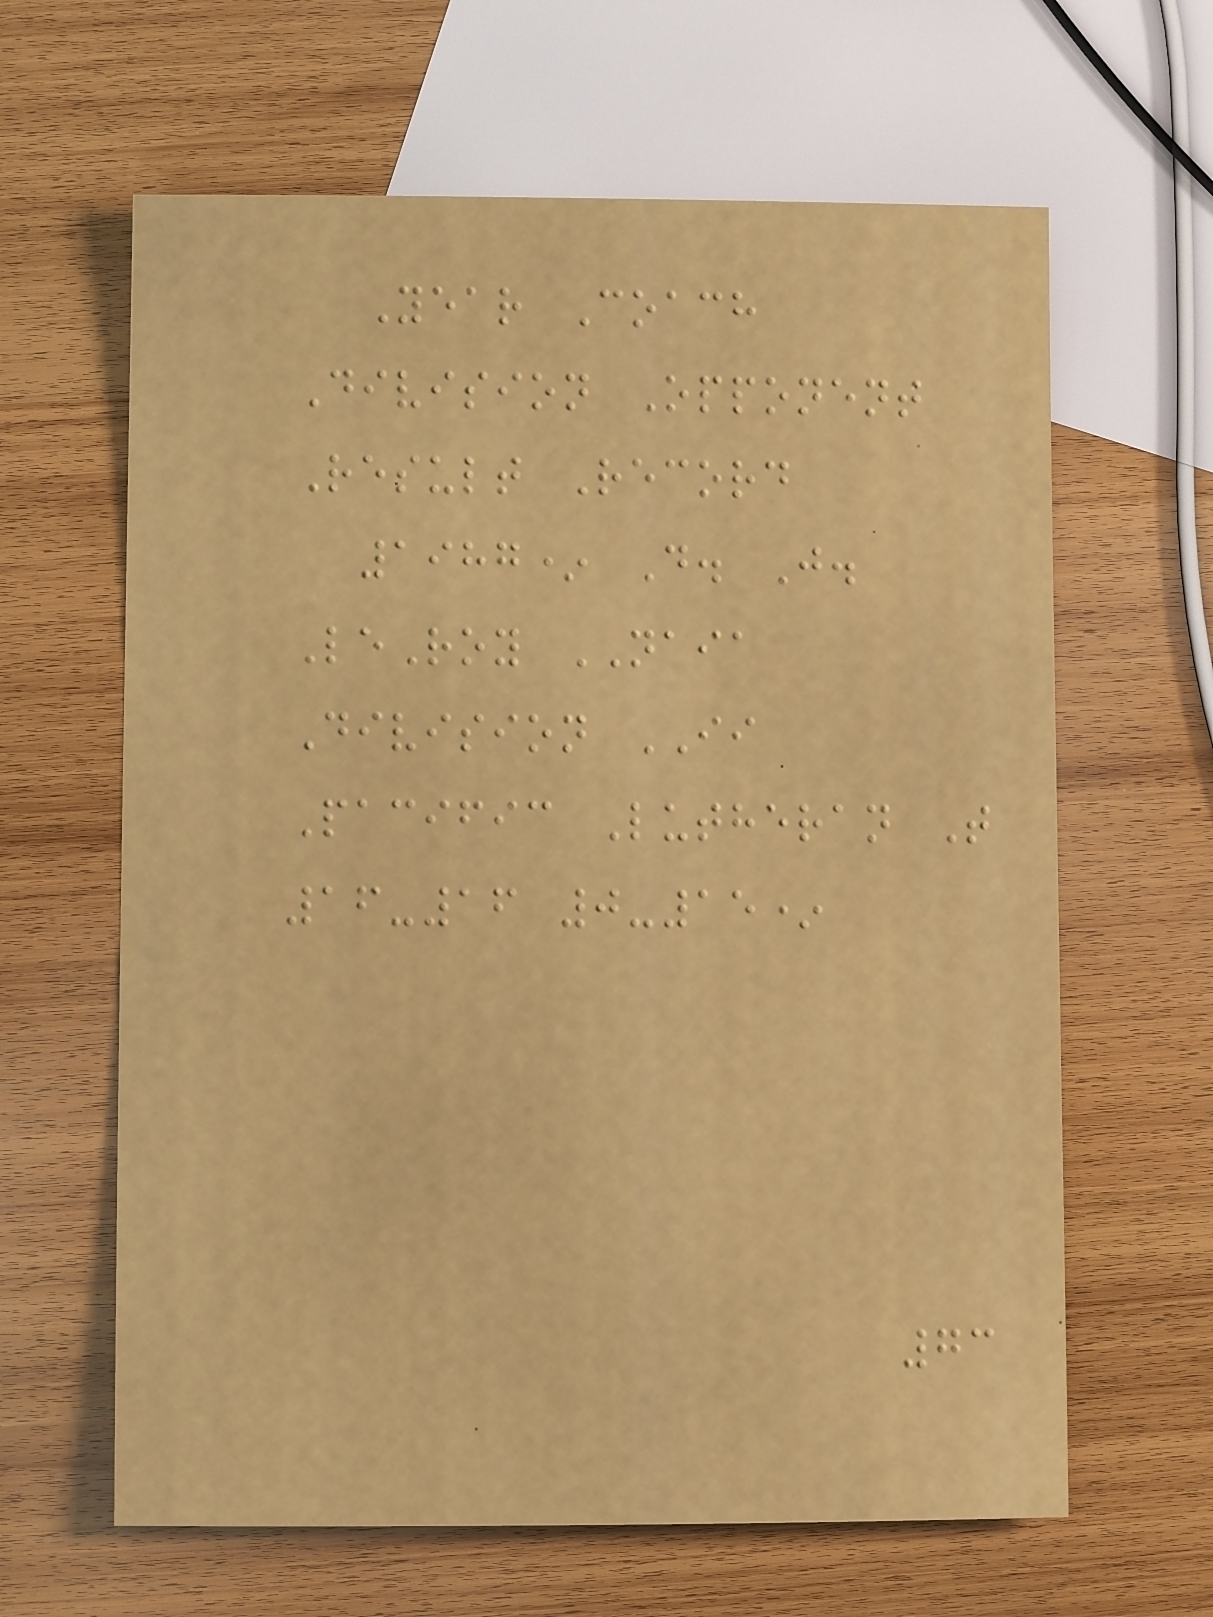Year Coach
Division Opponent
Result Record
1987* D. J.
LeRoy NAIA
Division II
Pacific Lutheran T
16-16 0-15*
73
